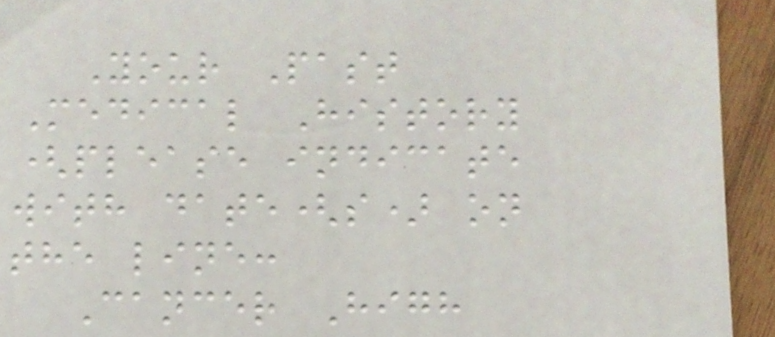Your Past
Medical History
(please indicate
with date(s) on
the line:
Cancer High
